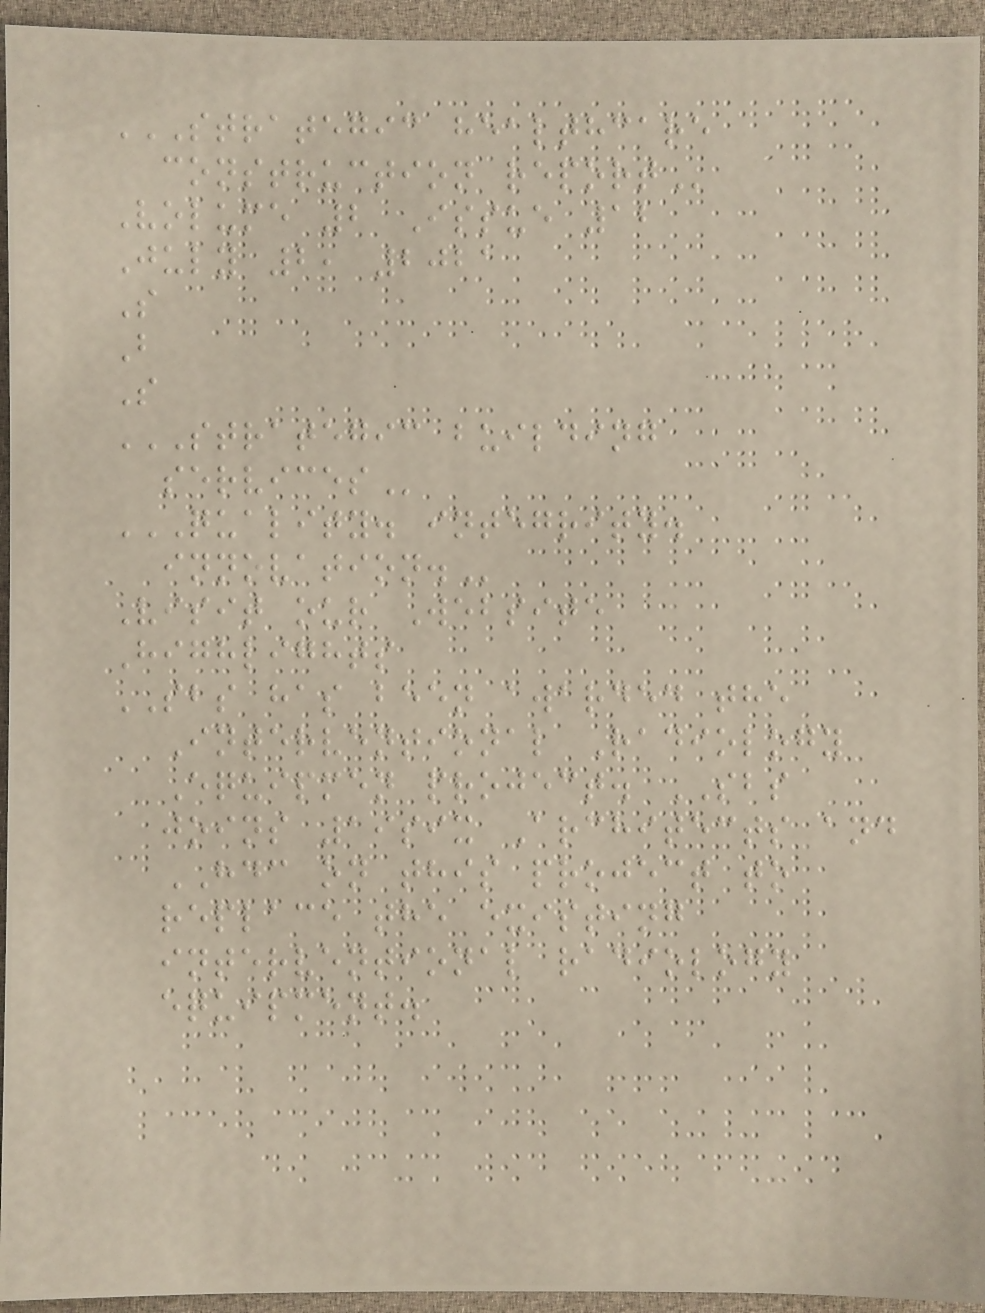STRATEGIC HEALTHCARE
CONSTRUCTION REPORT
Volume 2 Issue 12
July 2, 2021
S
B
S
STRATEGIC BUILDING
SERVICES
QUALITY. INTEGRITY.
INNOVATION.
Visit our Website
Highlights
SBS has been awarded the
Interventional Radiology
Equipmen project. SBS
joins 19six Architects and
HDC on this project to
replace the existing
interventional radiology
equipment.
